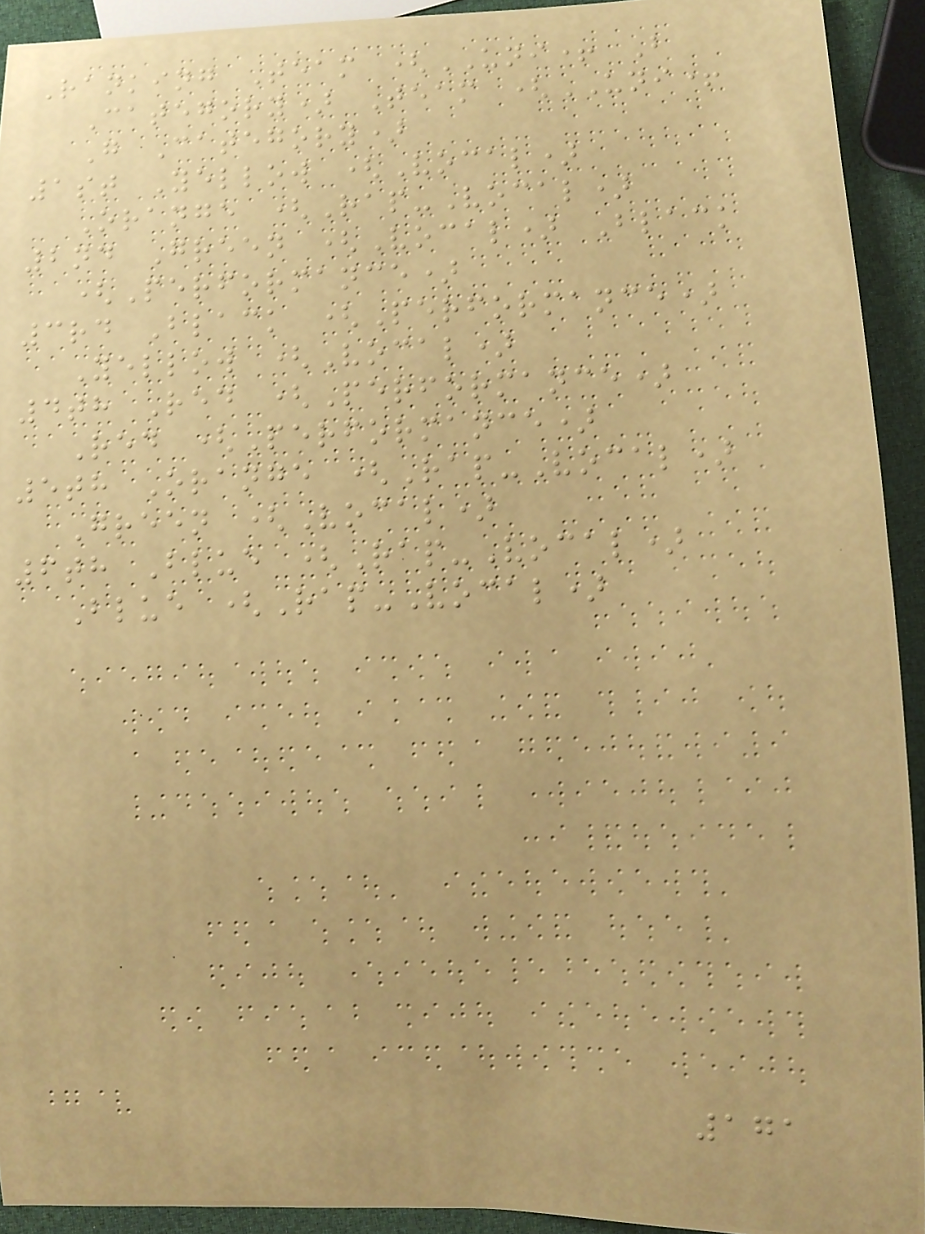Ranking Team (UNI+ B
Category) Team (UNI+
G Category)
1st Yellow (Vocal)
Orange (Rap-Vocal)
2nd Green (Vocal) Black
(Performance)
3rd Black (Performance)
Yellow (Vocal)
4th Red (Performance)
Red (Performance)
5th Orange (Rap-Vocal)
Green (Vocal)
6th Blue (Rap-Vocal)
Blue (Rap-Vocal)
171
